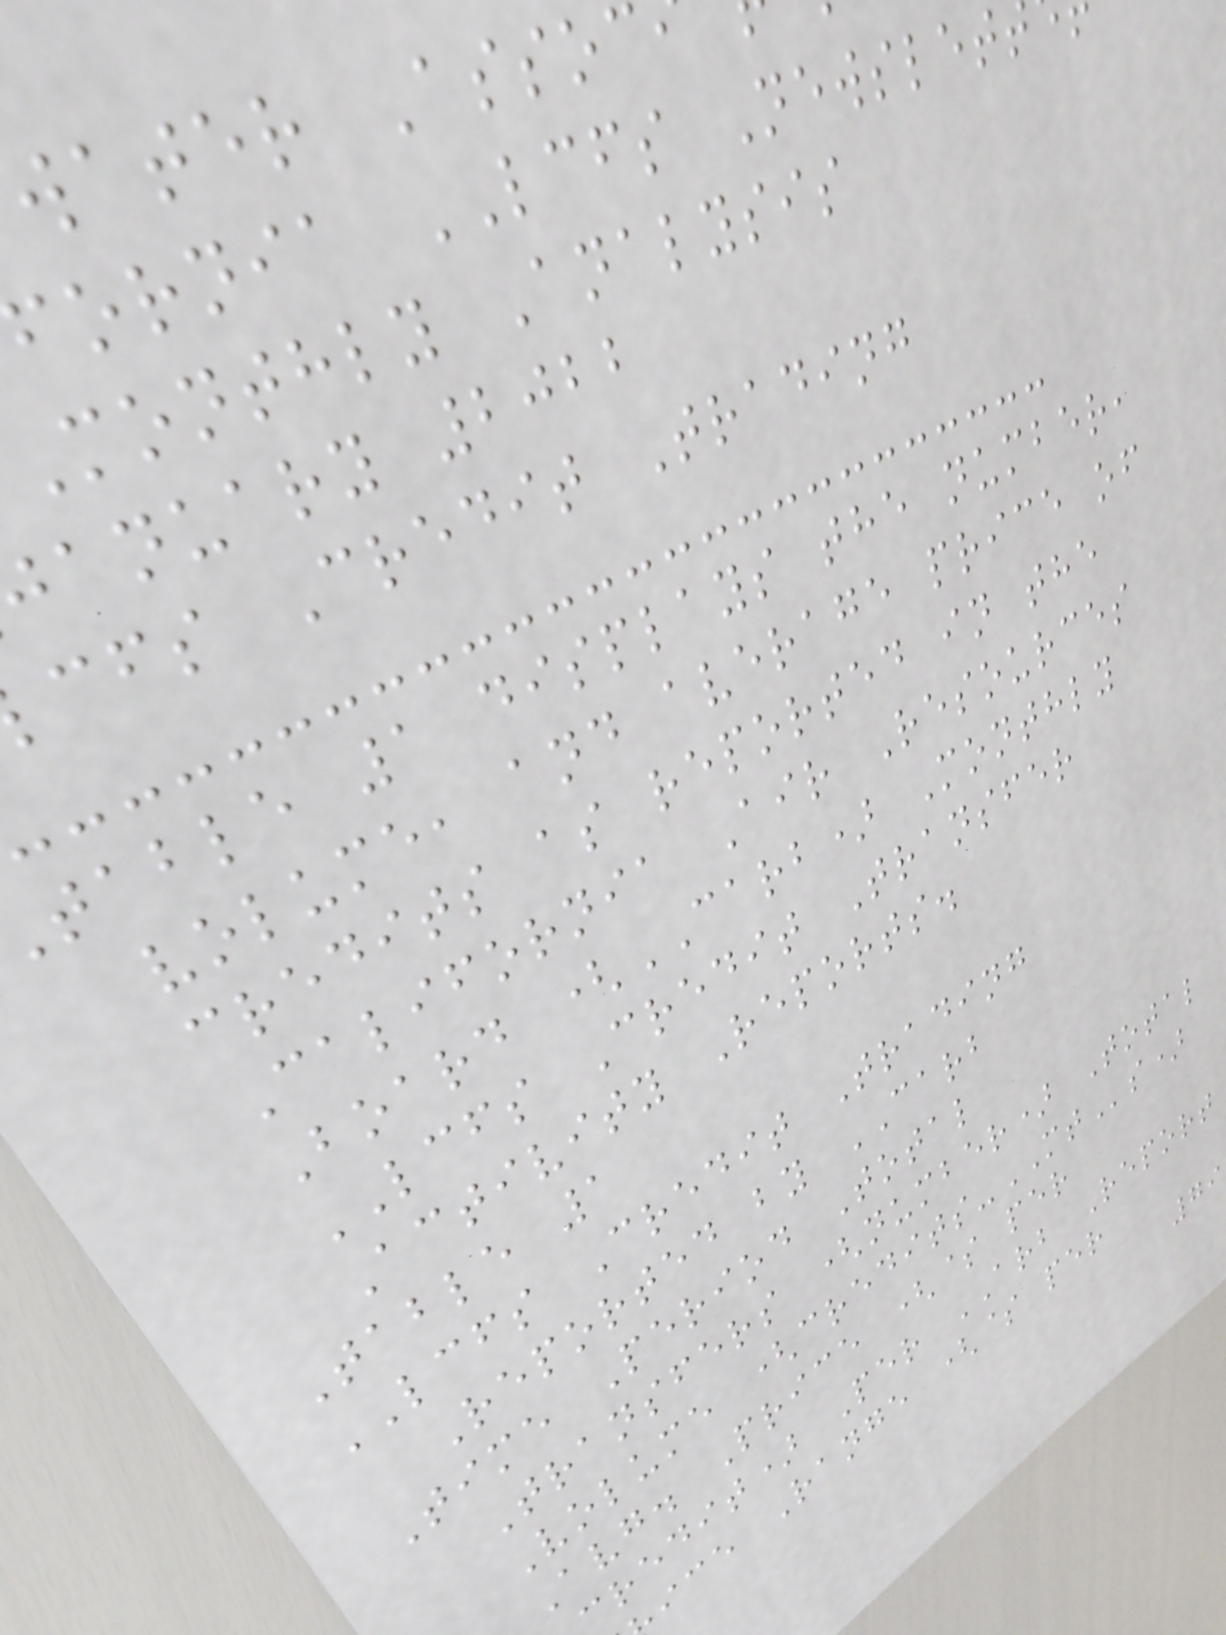water Assoc
ornia LCFS Newslet
monthly Analysis
anuary 2022
cfs Credit Trading
table 1 displays the number,
volume, and average price of
credits as reported in the
California Air Resources
Board (CARB) Monthly
LCFS Credit Transfer
Activity Reports.
Table 1
LCFS Credit Trading
Reported by CARB
Time Period Total
Transfers (number) Total
Volume (credits-MTs)
Avg. Price ($ per
credit) Per ARB Report
ice Range ($ per
79
